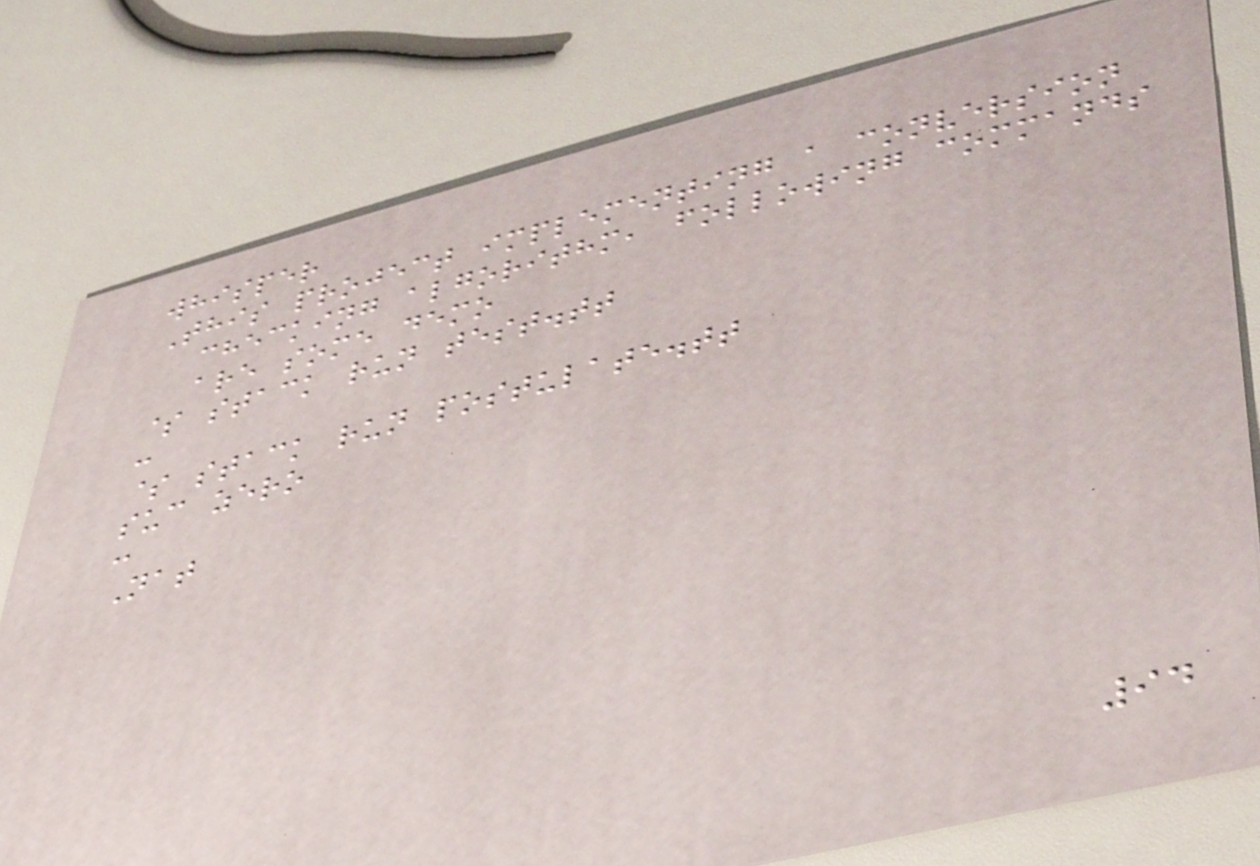whisper
This project implementing a conversion
checking algorithm, following commands
are some demo
$ stack run test.tt
:
$ stack run postulate.tt
suc zero
:
Nat
94
